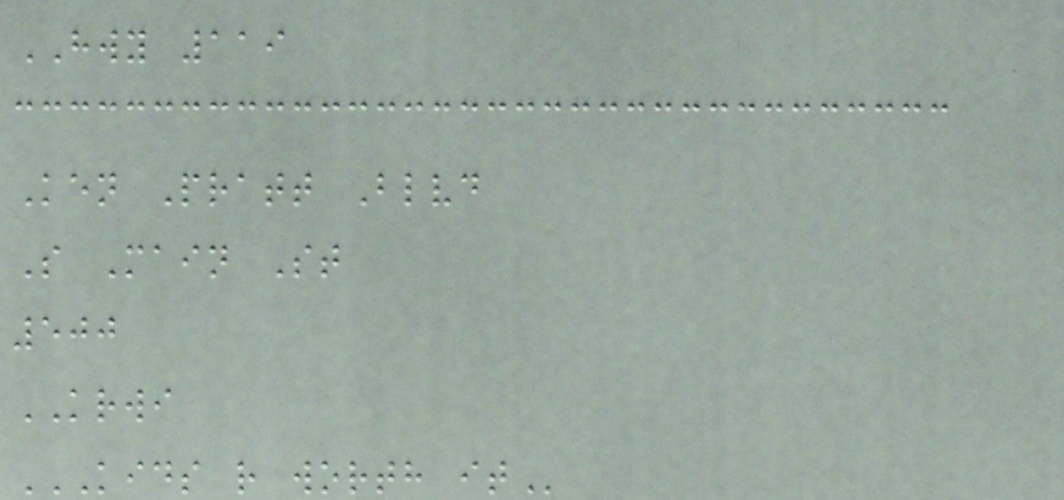HWY 119
Ken Pratt Blvd
S Main St
500
KRWI
KIDS R WORTH IT
